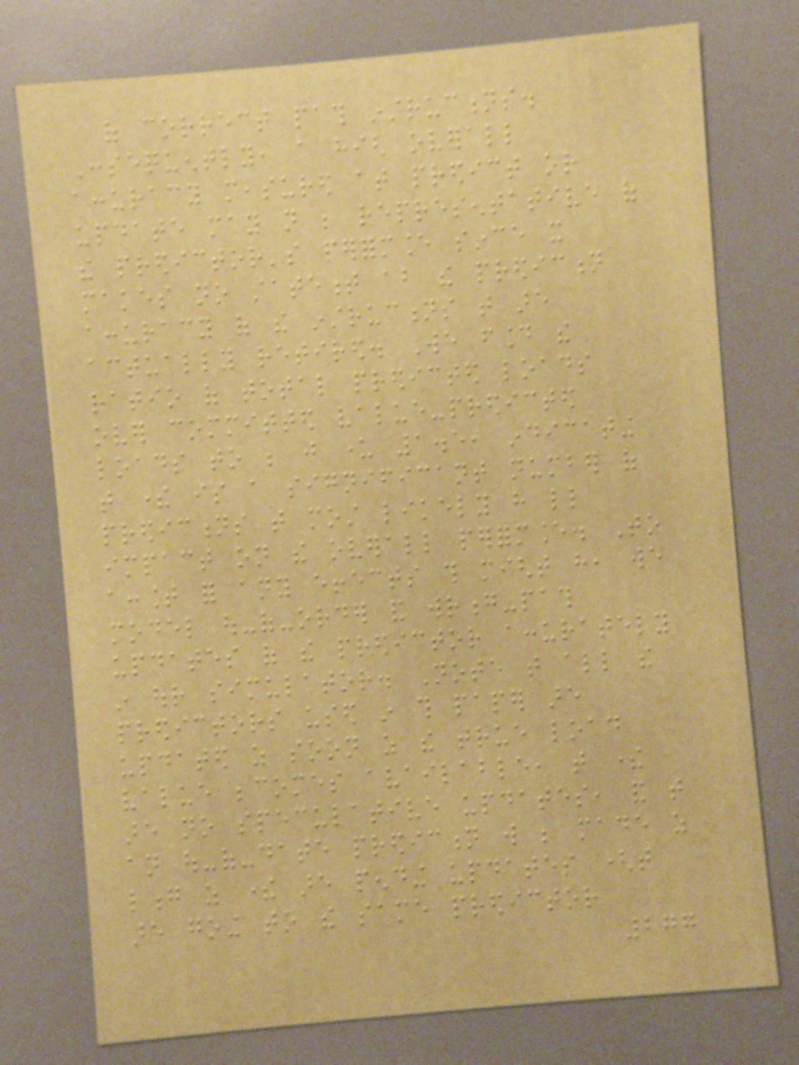of correct path instructions.
Consequently, a high overall
accuracy measured at predict or
update may not be representative of
the predictor's performance since it
makes no statement about the prediction
accuracy of the instructions that are
actually retired. We found the
ratio of total predicted loads
over committed value-predicted
loads to be just under 1.5, indicating
that there is a significant number of
predictions that most likely have little
impact on the overall performance. To
account for any effects this might have, we
model out-of-order and wrong-path
updates of the predictor accurately
in our simulator. Note that all the
predictors used in this paper are
updated as soon as the true load
value becomes available, that there
are no speculative updates, and that
an out-of-date prediction will be made as
long as there are pending updates (that
are going to the same predictor
277
